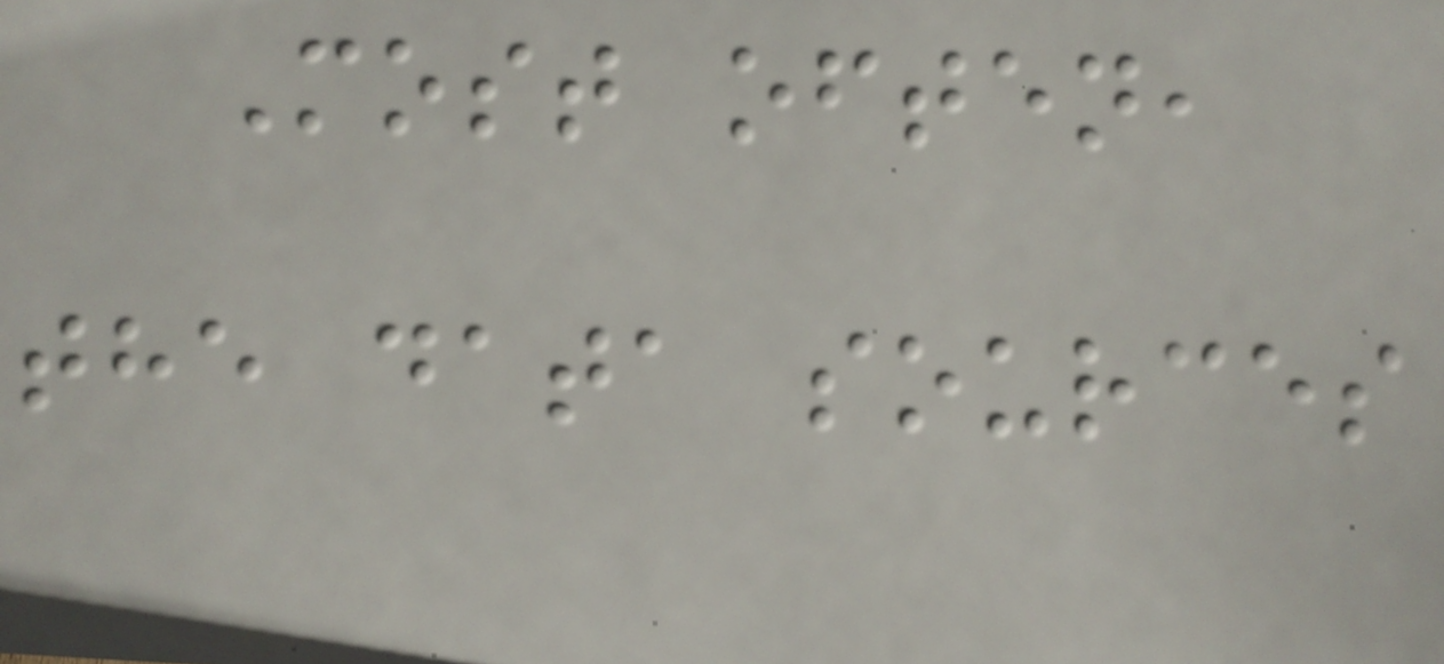Most often,
the data sources
